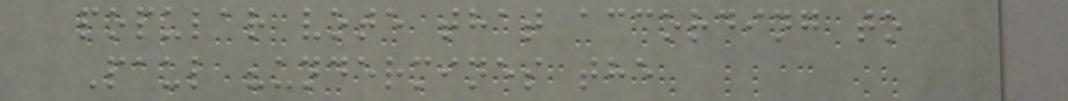popular vote that according to
Paul "undermines the
